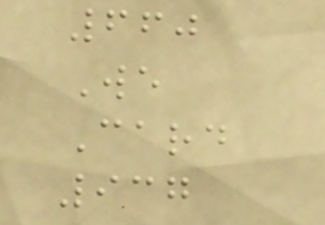660
We
Card
937
